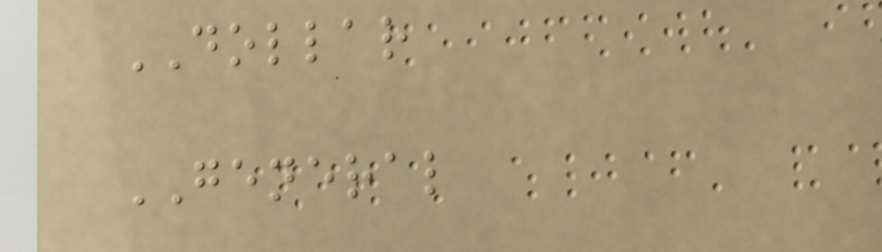DOLLAR
GENERAL
